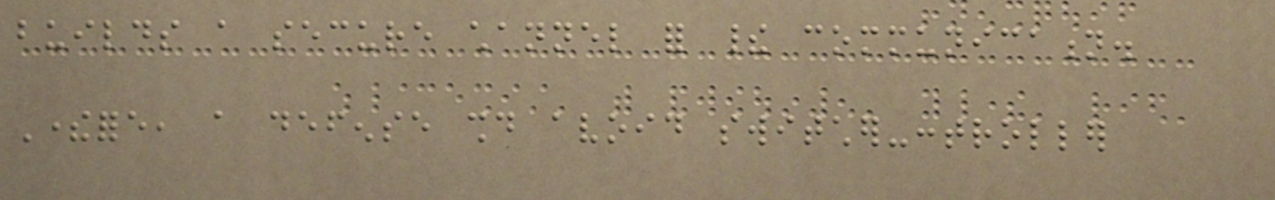builds a secure channel for their communication.
Therefore, a defense should avoid switcher-controller
